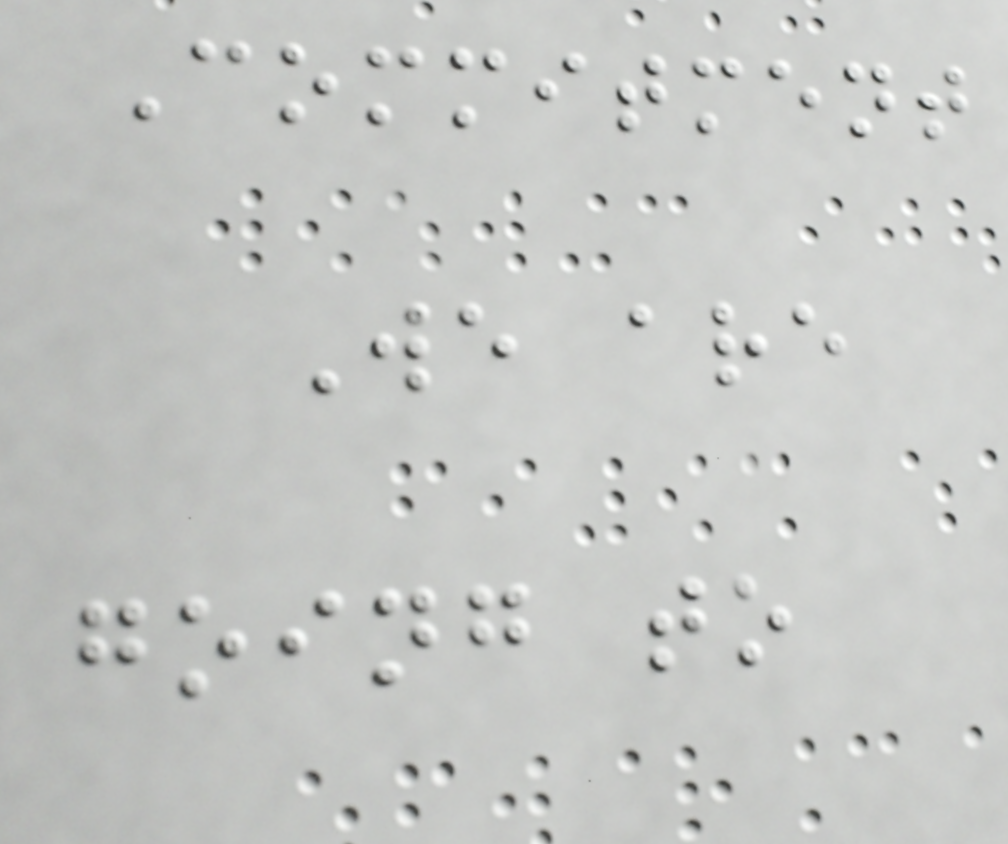Commitment
We are
going to
